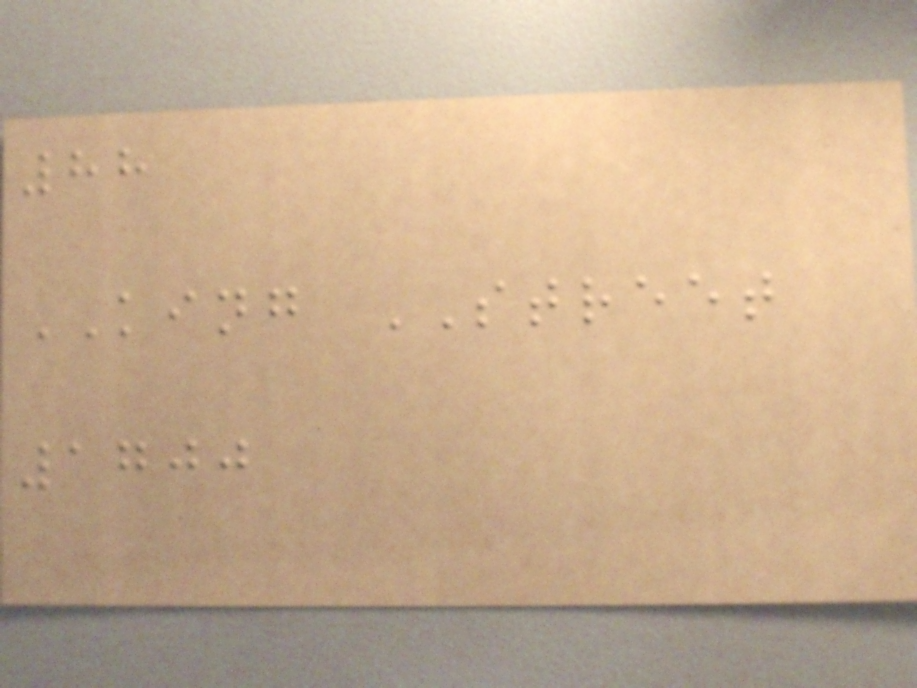88
KING STREET
1700
